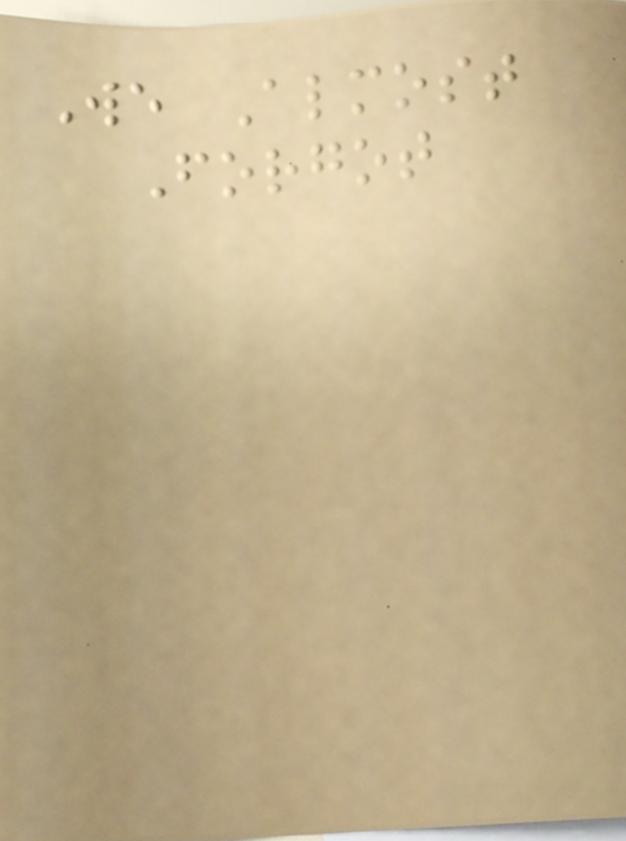We Almost
Forgot
